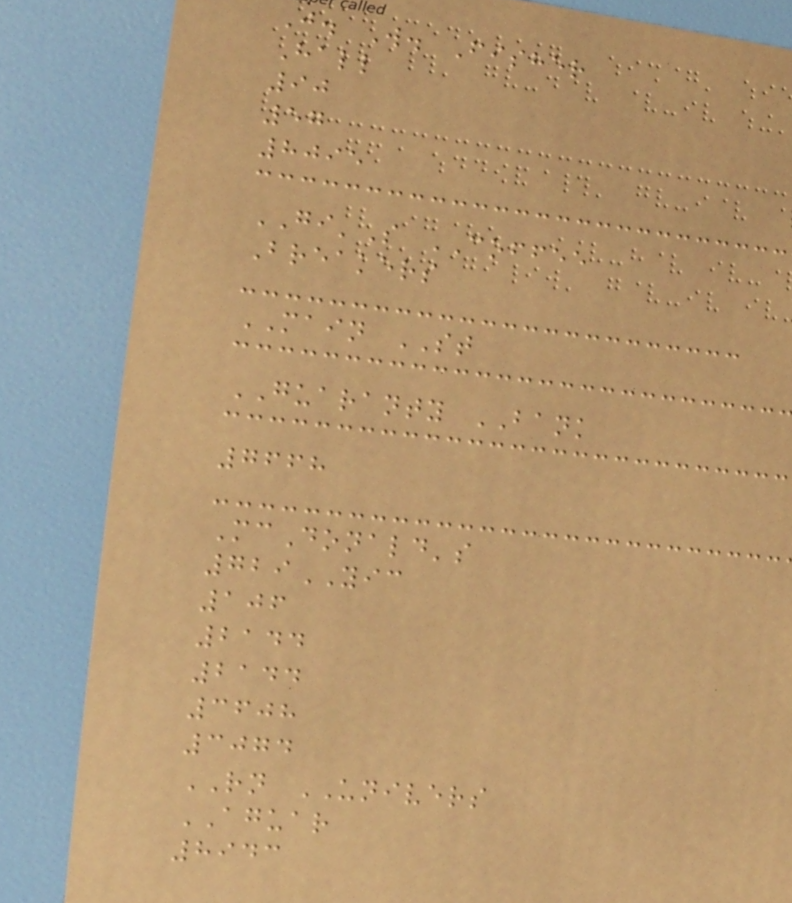J. W. Fisher
Hall
90
57
8095
GI'S COFFEE
Breakers
MAIN ST
GUARANTY BANK
7668
McDonald's
729YIC
106
2144
2144
3608
3074
RN UNIVERS
AGUAR
8943
